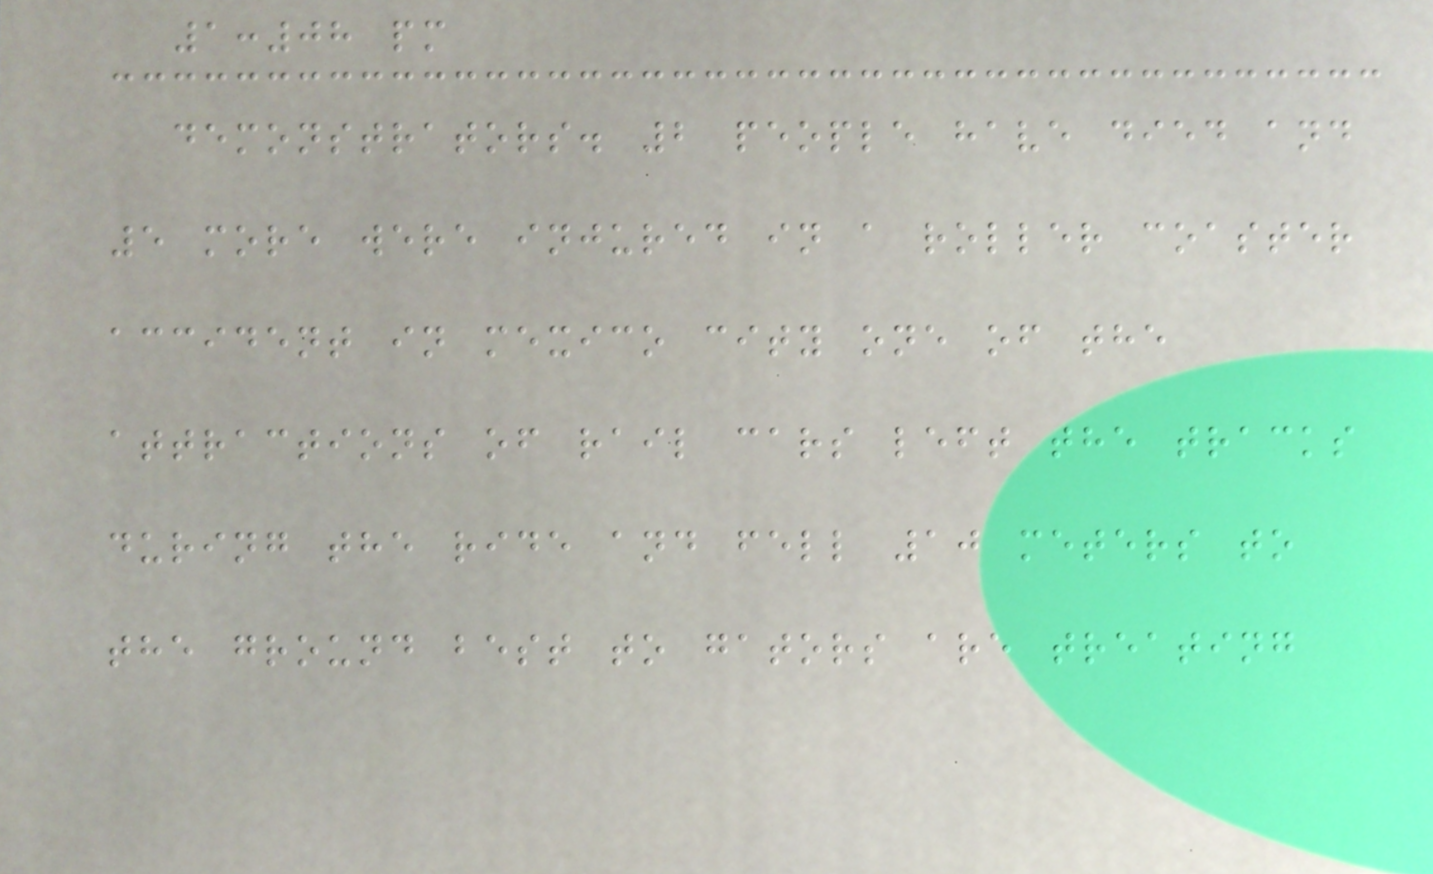1:08 pm
demonstrators. 2 people have died and
5 more were injured in a roller coaster
accident in mexico city one of the
attractions of rail cars left the tracks
during the ride and fell 10 meters to
the ground best to gators are treating
